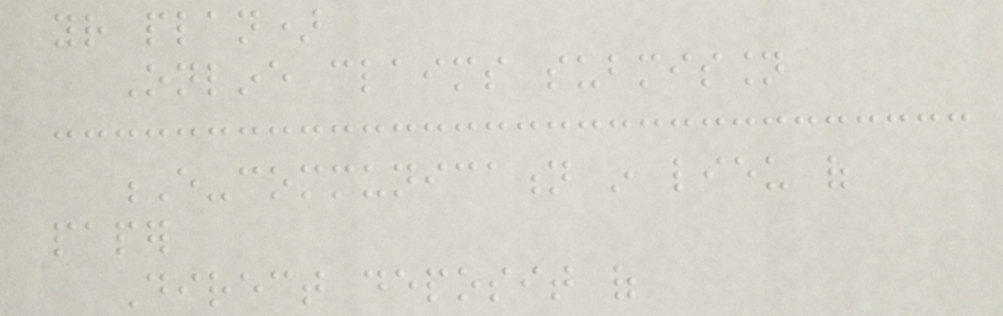your plan)
Online claims submission
E-communication in lieu of
paper
Direct deposit of
